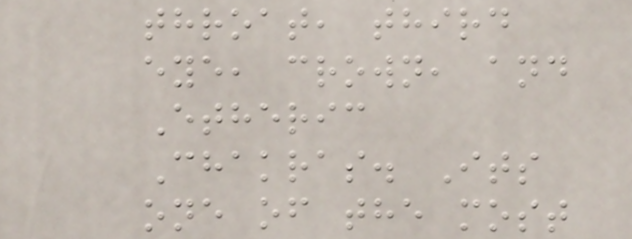throat, third
eye, crown, and
Etheric
Chakras. Its
one of the most
